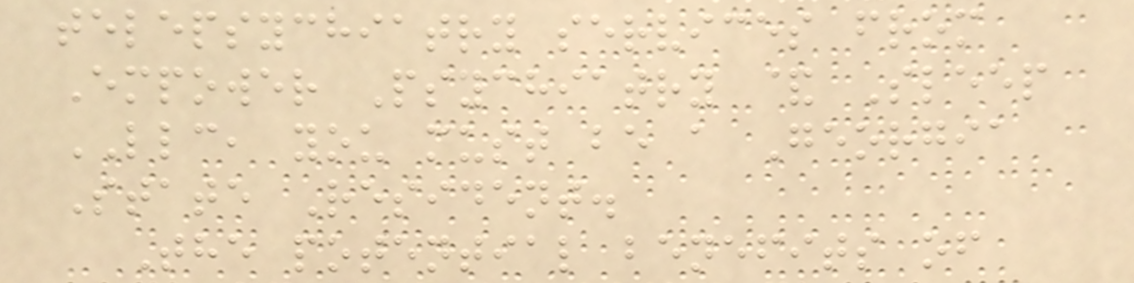telepsychiatry services from
Empower Psychiatry & Sleep
LLC, you must be a Georgia
State Resident.
The potential benefits of
